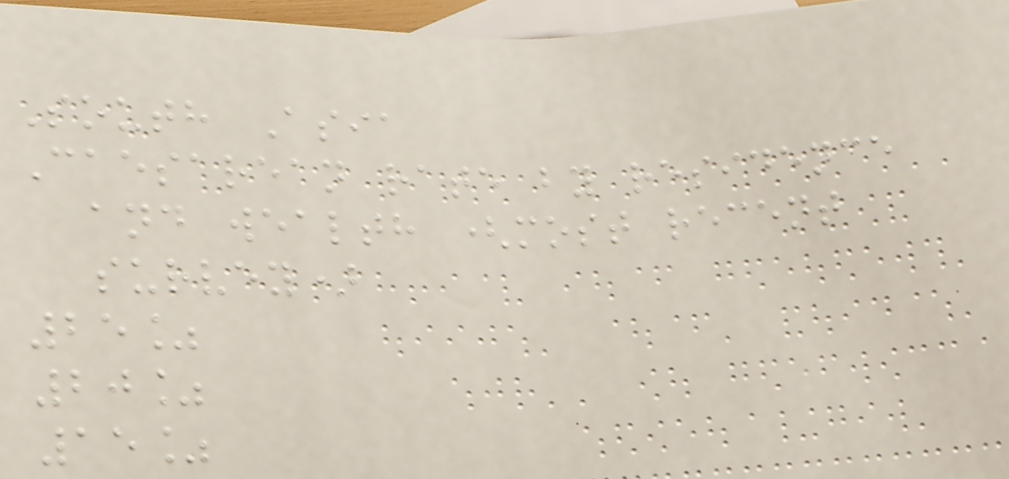South Asia
Caesarean rate by residence
and wealth (most recent
survey)
25%
20%
15%
